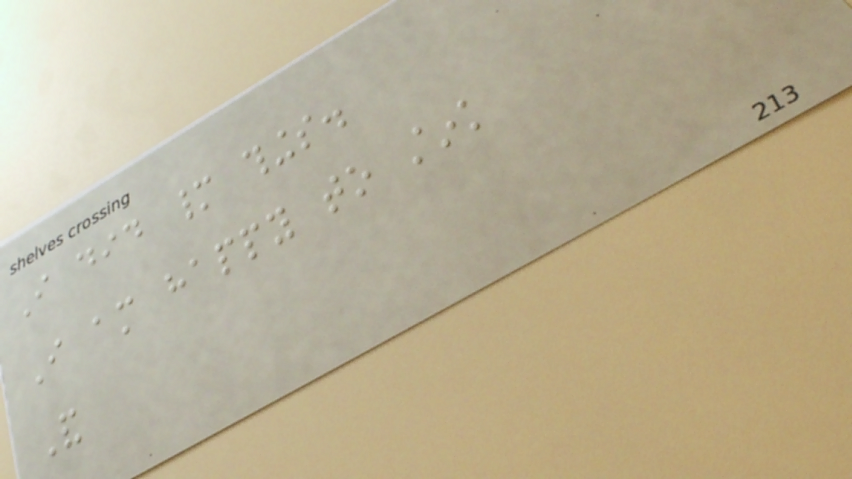I did many things.
I am happy to stink
And
